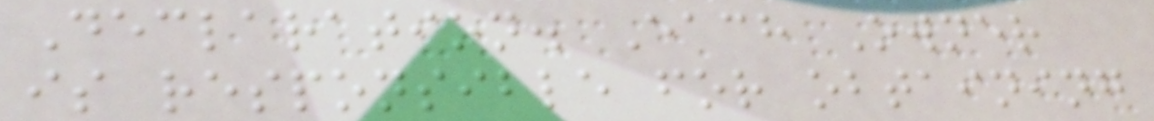Declaration. Each Owner
is responsible for obtaining
